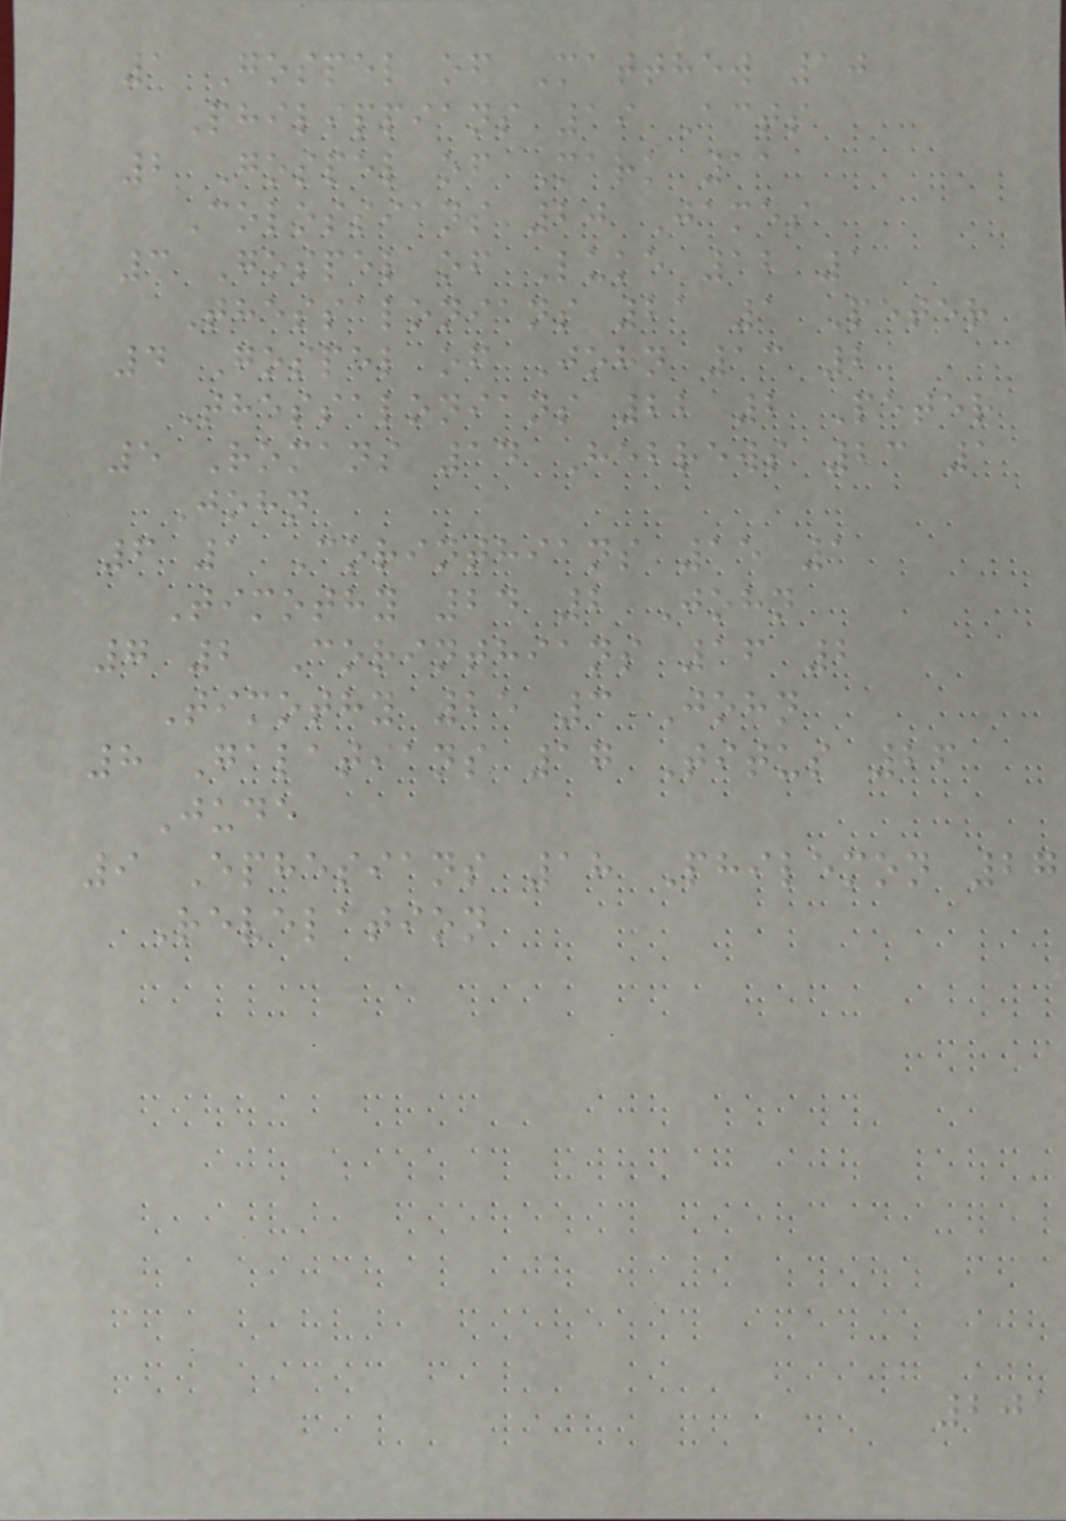1 Gospel of Matthew 10
Philippians 19 Acts
2 Gospel of Mark 11
Colossians 20 James
3 Gospel of Luke 12 1
Thessalonians 21 1 Peter
4 Gospel of John 13 2
Thessalonians 22 2 Peter
5 Romans 14 Hebrews 23 1
John
6 1 Corinthians 15 1
Timothy 24 2 John
7 2 Corinthians 16 2
Timothy 25 3 John
8 Galatians 17 Titus 26
Jude
9 Ephesians 18 Philemon 27
Revelation
201
